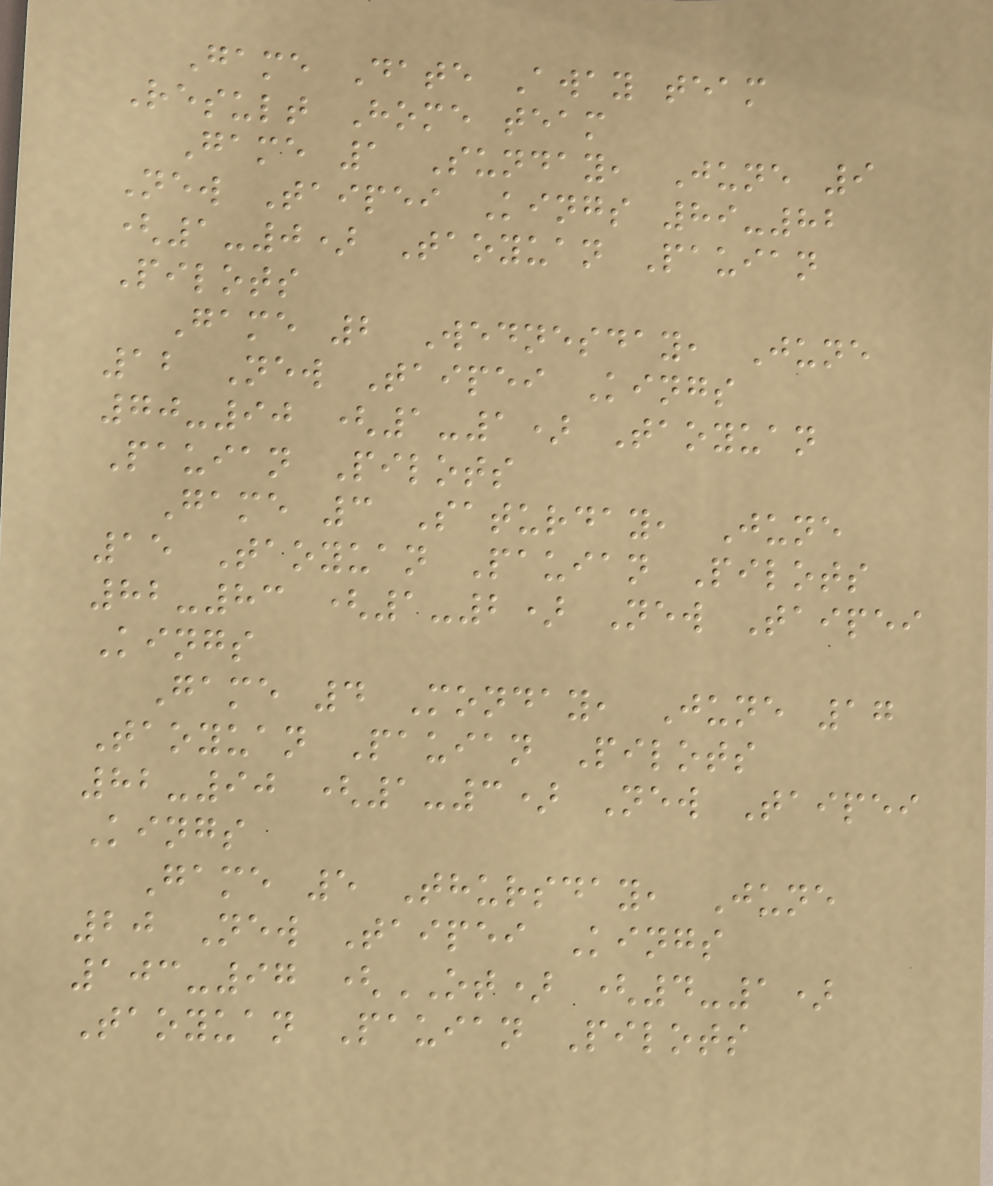Game Date Away team
Result Home team
Game 1 Sunday, June 9
New Taipei Kings 89-82
(1-0) Taoyuan Pauian
Pilots
Game 2 Wednesday, June
12 New Taipei Kings
70-90 (1-1) Taoyuan
Pauian Pilots
Game 3 Saturday, June
15 Taoyuan Pauian Pilots
82-83 (1-2) New Taipei
Kings
Game 4 Monday, June 17
Taoyuan Pauian Pilots
82-90 (1-3) New Taipei
Kings
Game 5 Thursday, June
20 New Taipei Kings
103-97 (OT) (4-1)
Taoyuan Pauian Pilots
